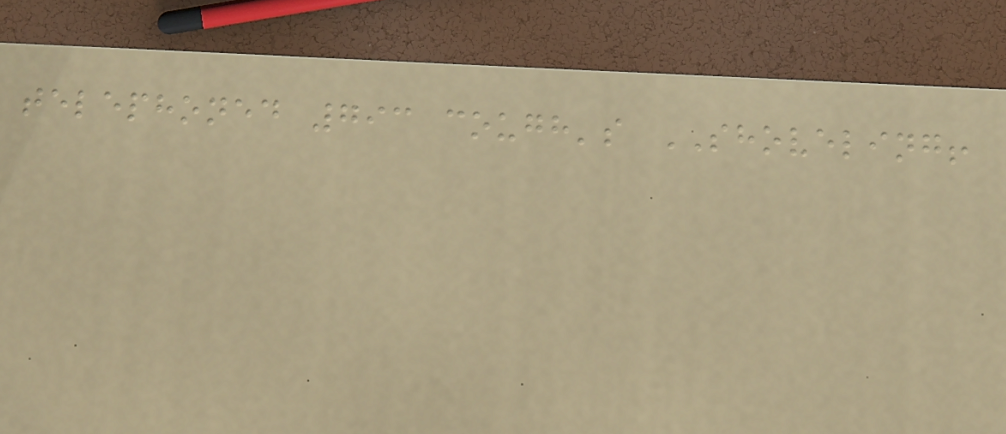telephoned 793 cough's SHOVELING!
